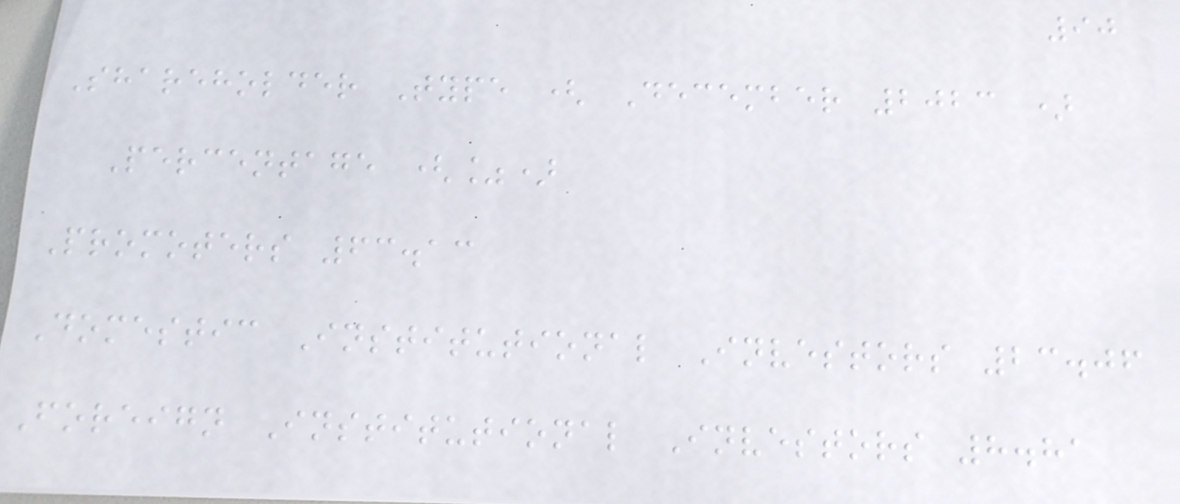90
Shareholder Type ( December 2023 )
Percentage (%)
Promoters 63.13
Domestic Institutional Investors 23.06
Foreign Institutional Investors 8.81
